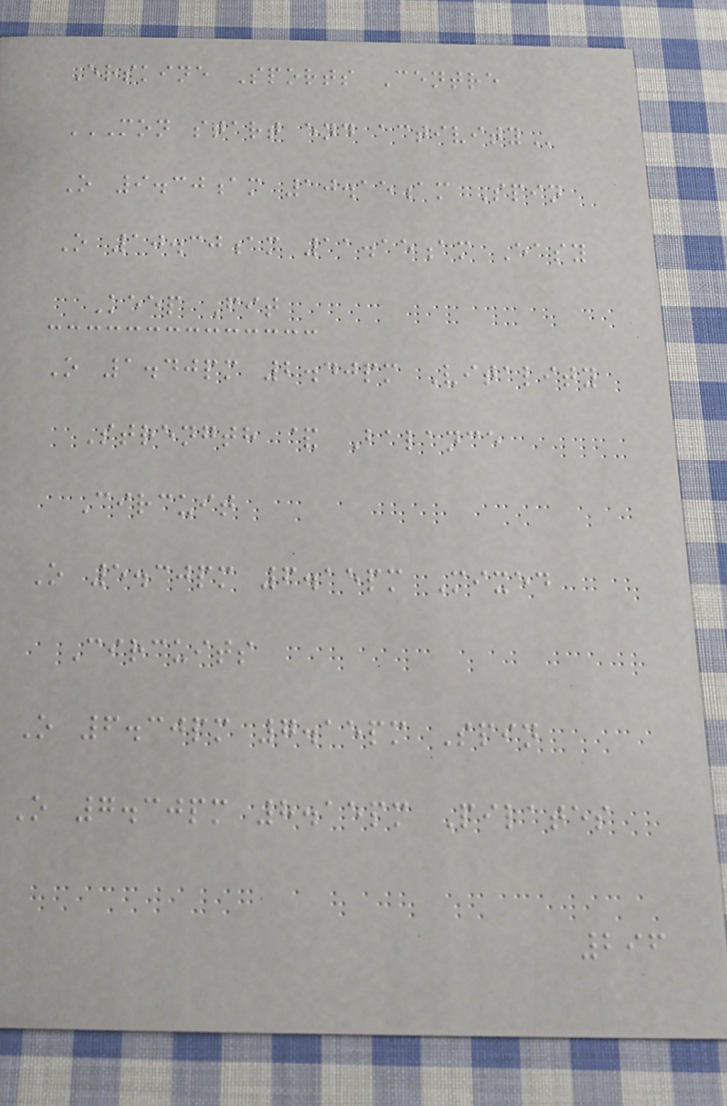Erskine Sports Centre
MON START END ACTIVITY
O 9.30am 10.15am Spin
O 10.30am 11.15am Easy
Keep Fit
O 1.40pm 2.40pm Vitality
Strength & Balance
Circuit
O 5.30pm 6.15pm Mixed
Circuits
O 6.30pm 7.15pm Spin
O 7.30pm 8.15pm Pilates
296
